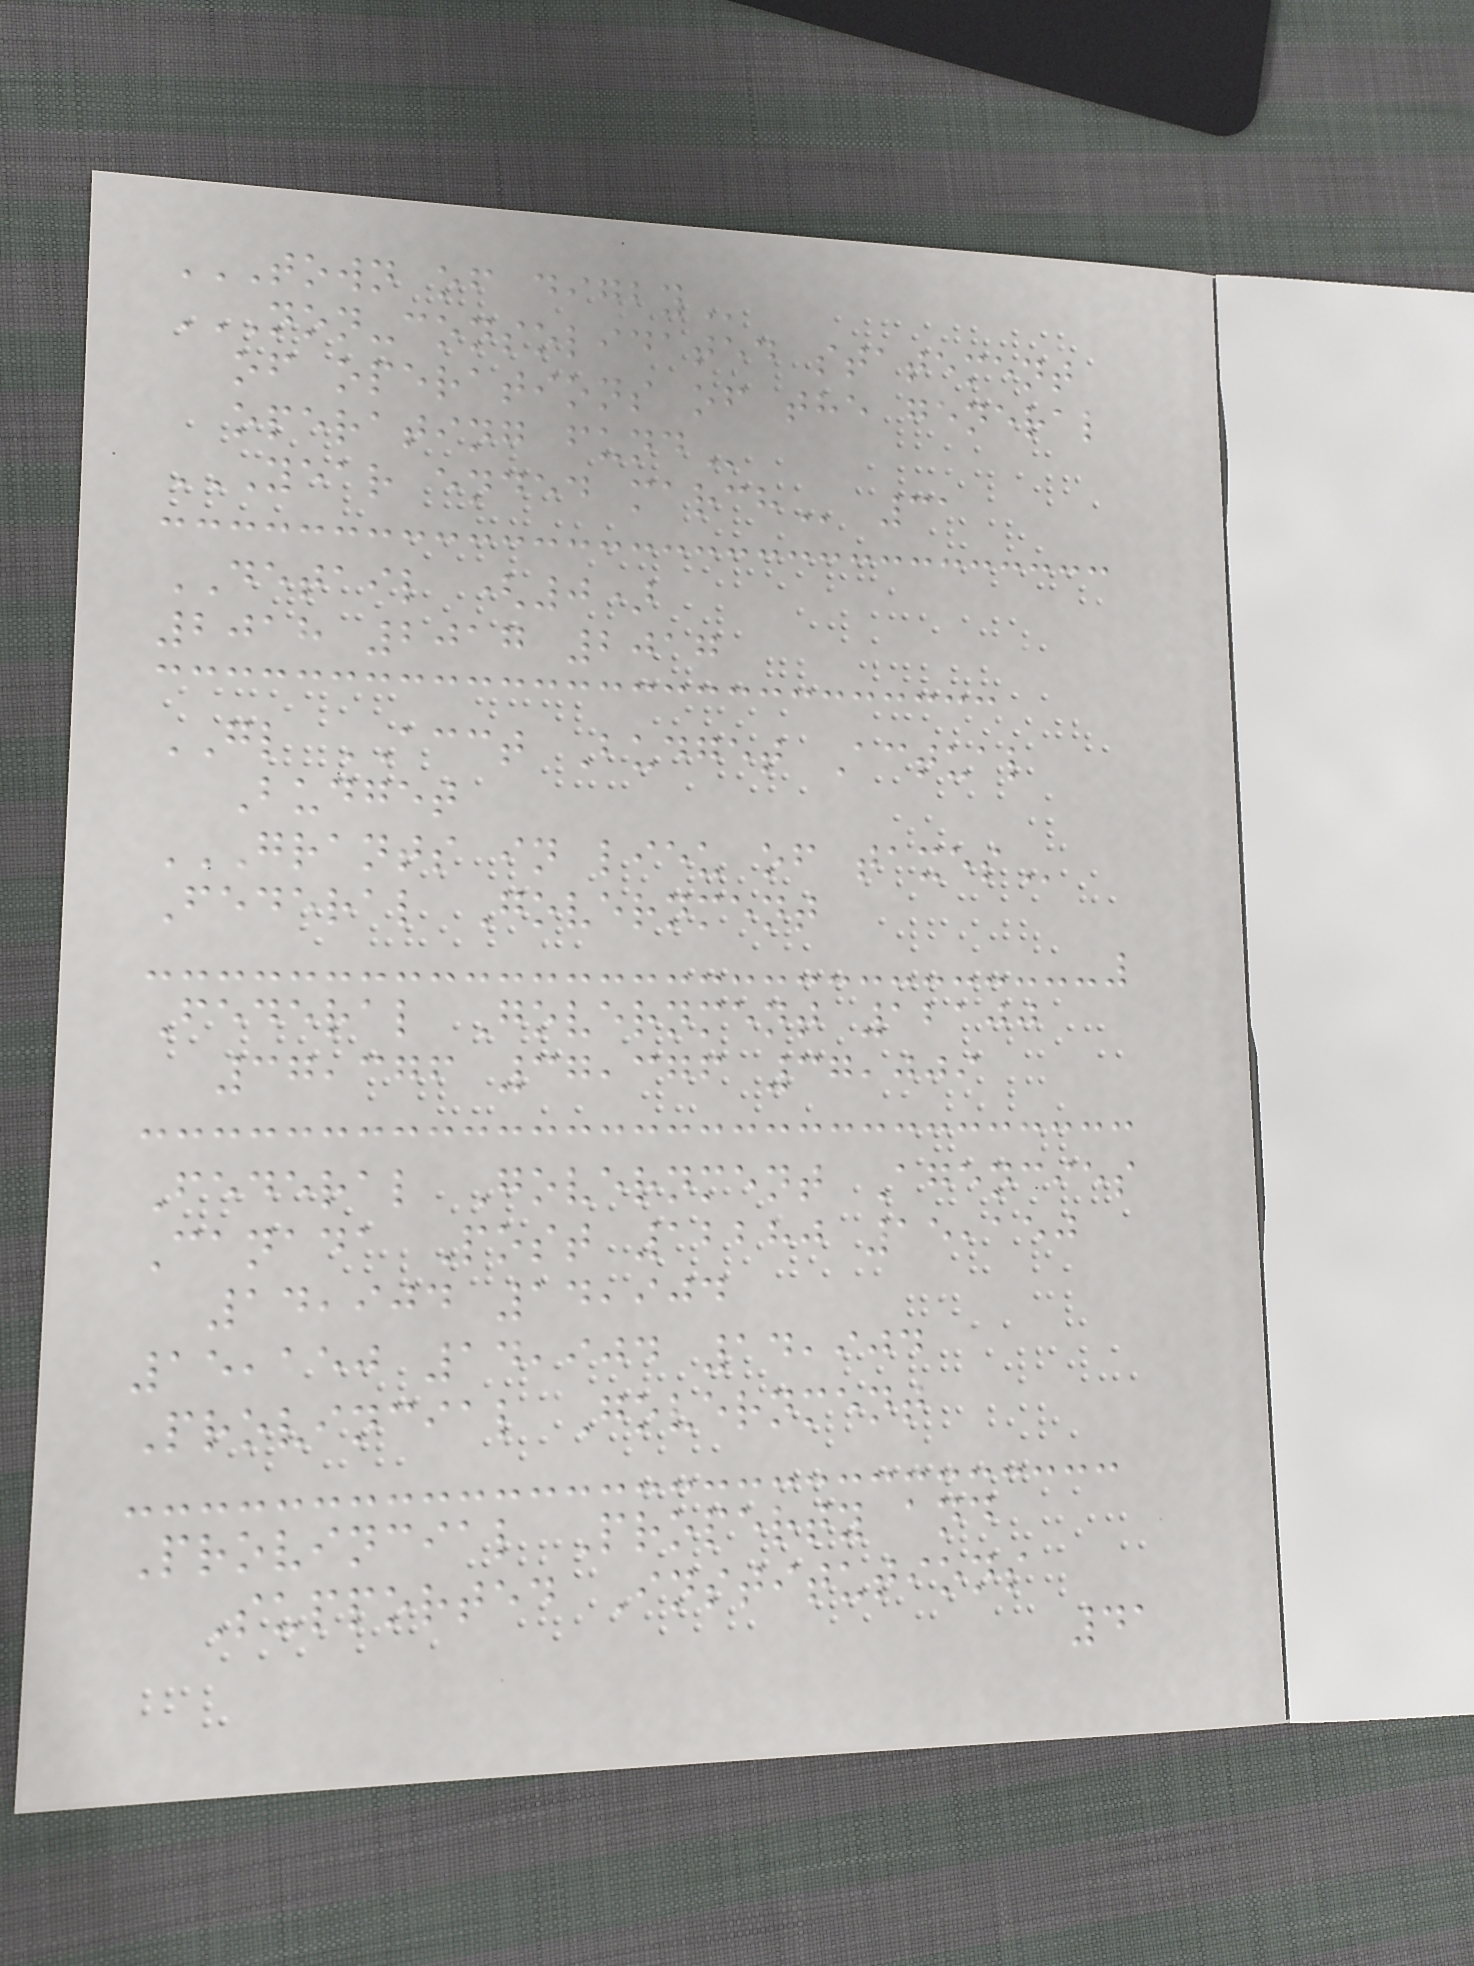TOWN OF DIGBY
NON-CONSOLIDATED STATEMENT
OF OPERATIONS OF THE GENERAL
OPERATING FUND
YEAR ENDED MARCH 31
DETAIL (0)
2018 2017 2017
GL ACCT Budget Actual
Budget
GRANTS IN LIEU OF TAXES
Federal Government
Federal Government 12100
37,376 37,376 37,009
Federal Government Agencies
Canada Post 12280 15,150
14,904 14,904
15,150 14,904 14,904
Provincial Government
Provincial Property and
Supported Institutions
41
